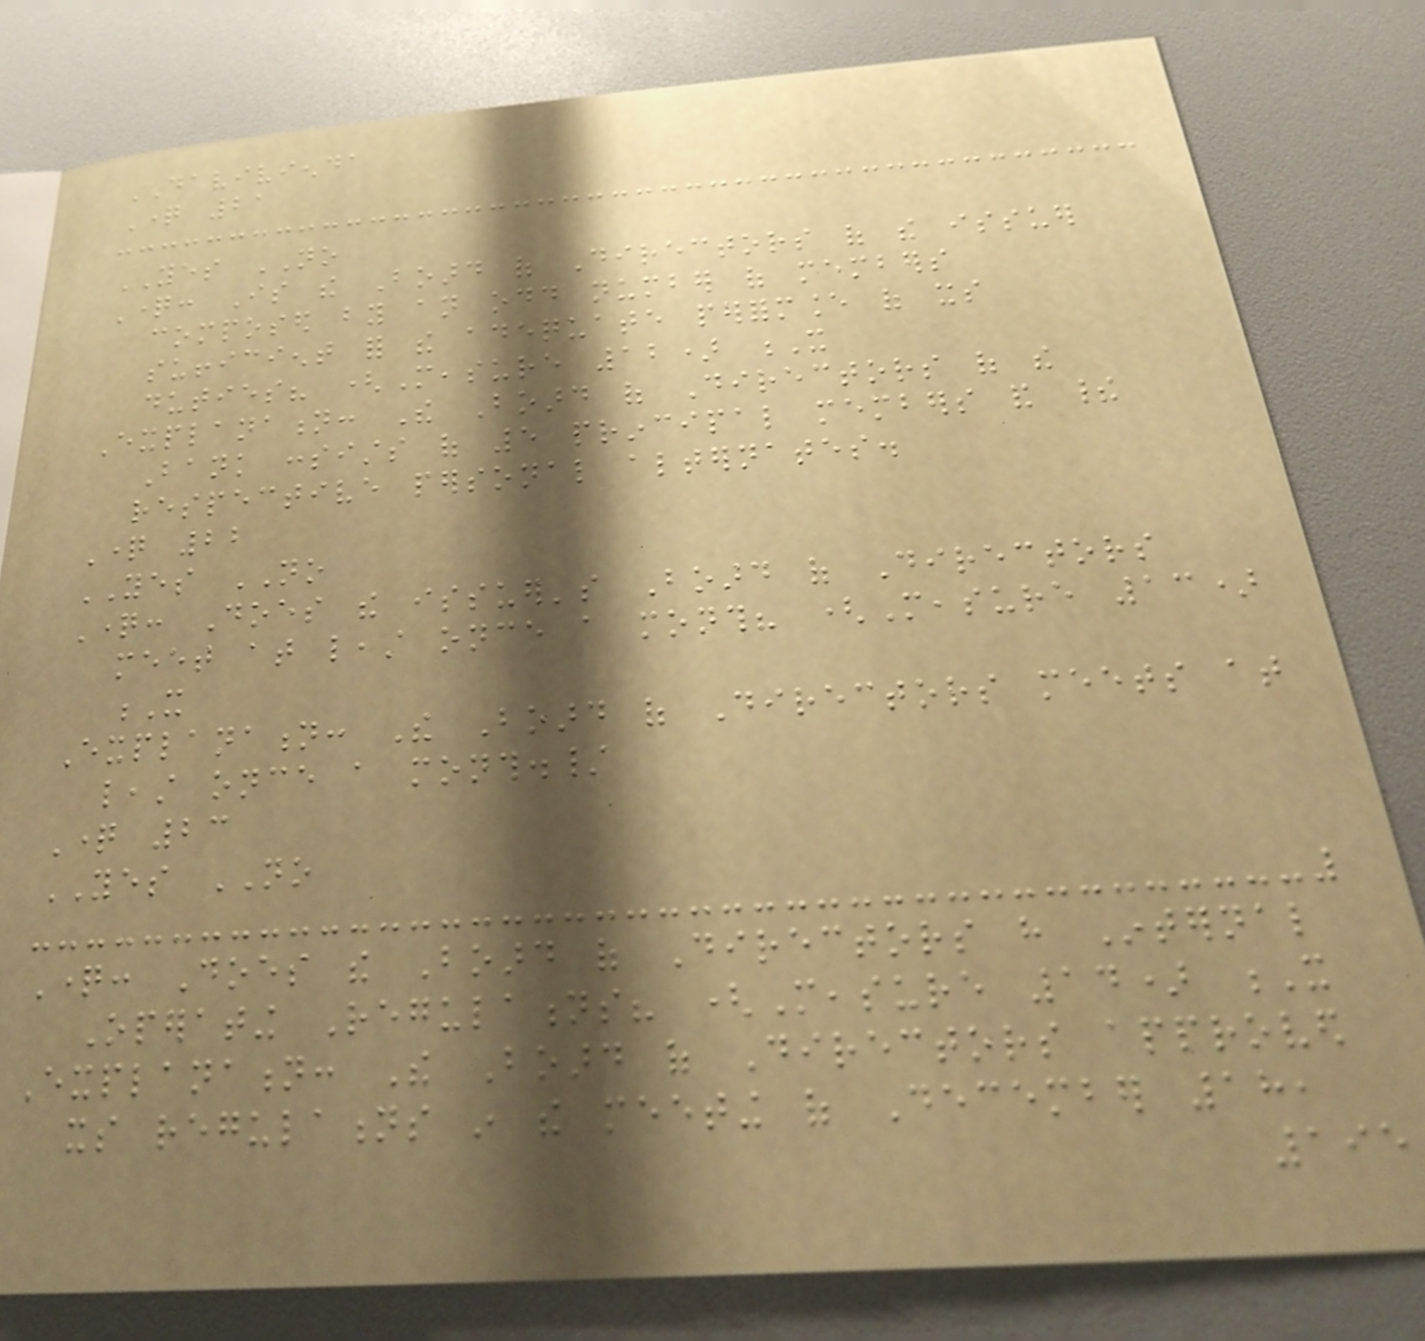DAVIVIENDA
Question 21
YES NO
Question: Is the Board of Directors of the issuer
composed by an odd number of members
sufficient for the adequate performance of its
duties? (Measure 12) X
Explanation: The Board of Directors of the
Bank consists of 5 principal members and their
respective personal alternates.
Question 22
YES NO
Question: Does the issuer's Board of Directors
meet at least once a month? (Measure 13)
X
Explanation: The Board of Directors meets at
least once a month./
Question 23
YES NO
Question: Does the Board of Directors have Internal
Operating Regulations? (Measure 14) X
Explanation: The Board of Directors approved
its regulations in the meeting of December 18,
195
